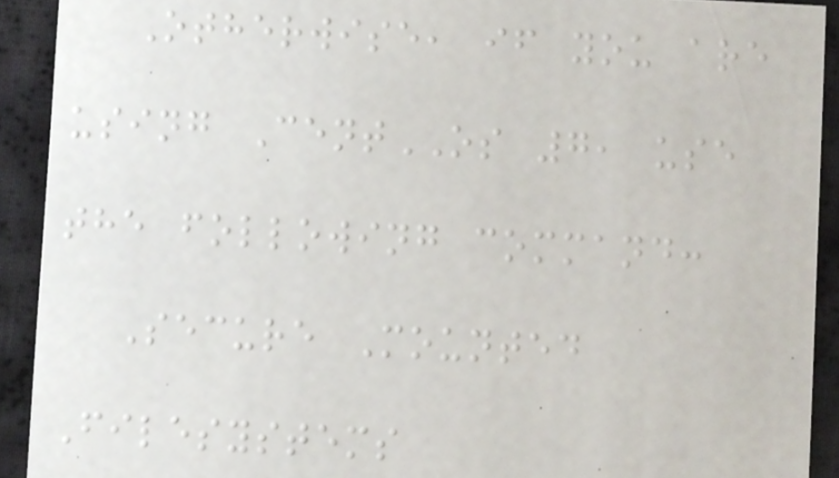Otherwise, if you are
using CentOS 7, use
the following command:
Secure Mounted
Filesystems
